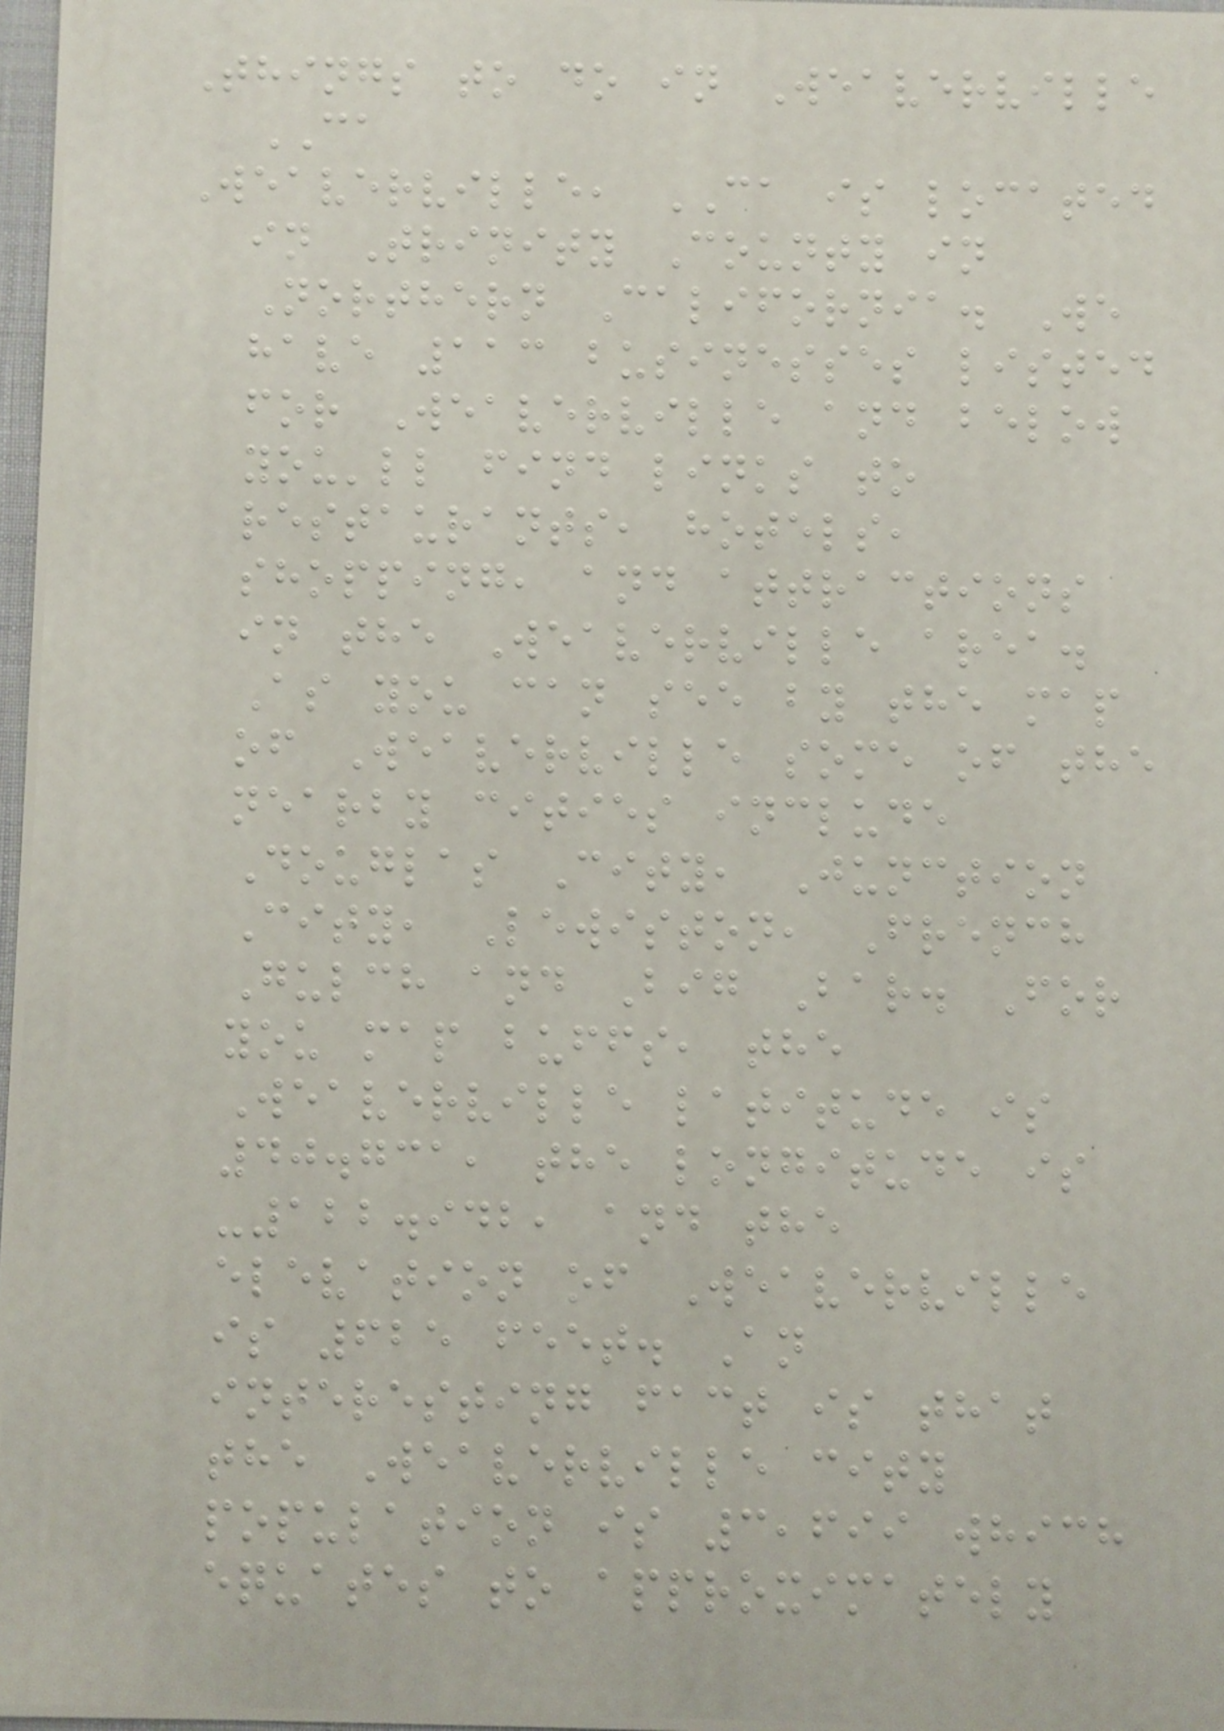Things to do in Weaverville
CA
Weaverville, CA is located
in Trinity County in
Northern California. We
have 113 businesses listed
for Weaverville and below
you'll find links to
restaurants, hotels,
shopping, and attractions
in the Weaverville area.
As you can see by the map
of Weaverville some of the
nearby cities include
Douglas City, Junction
City, Lewiston, French
Gulch and Big Bar. For
you map buffs, the
Weaverville latitude is
40.731, the longitude is
-122.942, and the
elevation of Weaverville
is 625 feet. An
interesting fact is that
the Weaverville city
population is 3,699 which
equates to approximately
